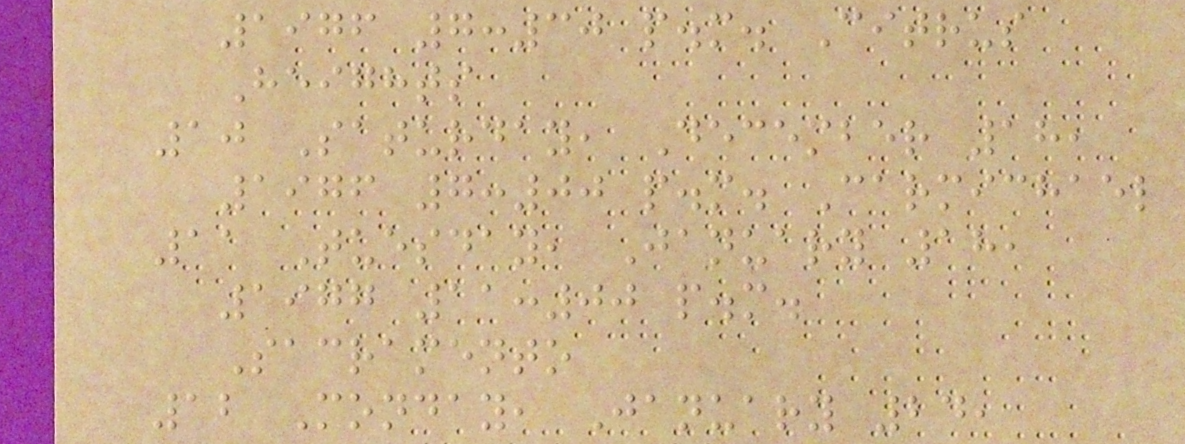1976 7:30 p.m. Citrus
Heights
10 Saturday, December 18,
1976 7:00 p.m. Carmichael
11 Tuesday, January 18,
1977 11:00 p.m.
Sacramento
12 Monday, January 24,
